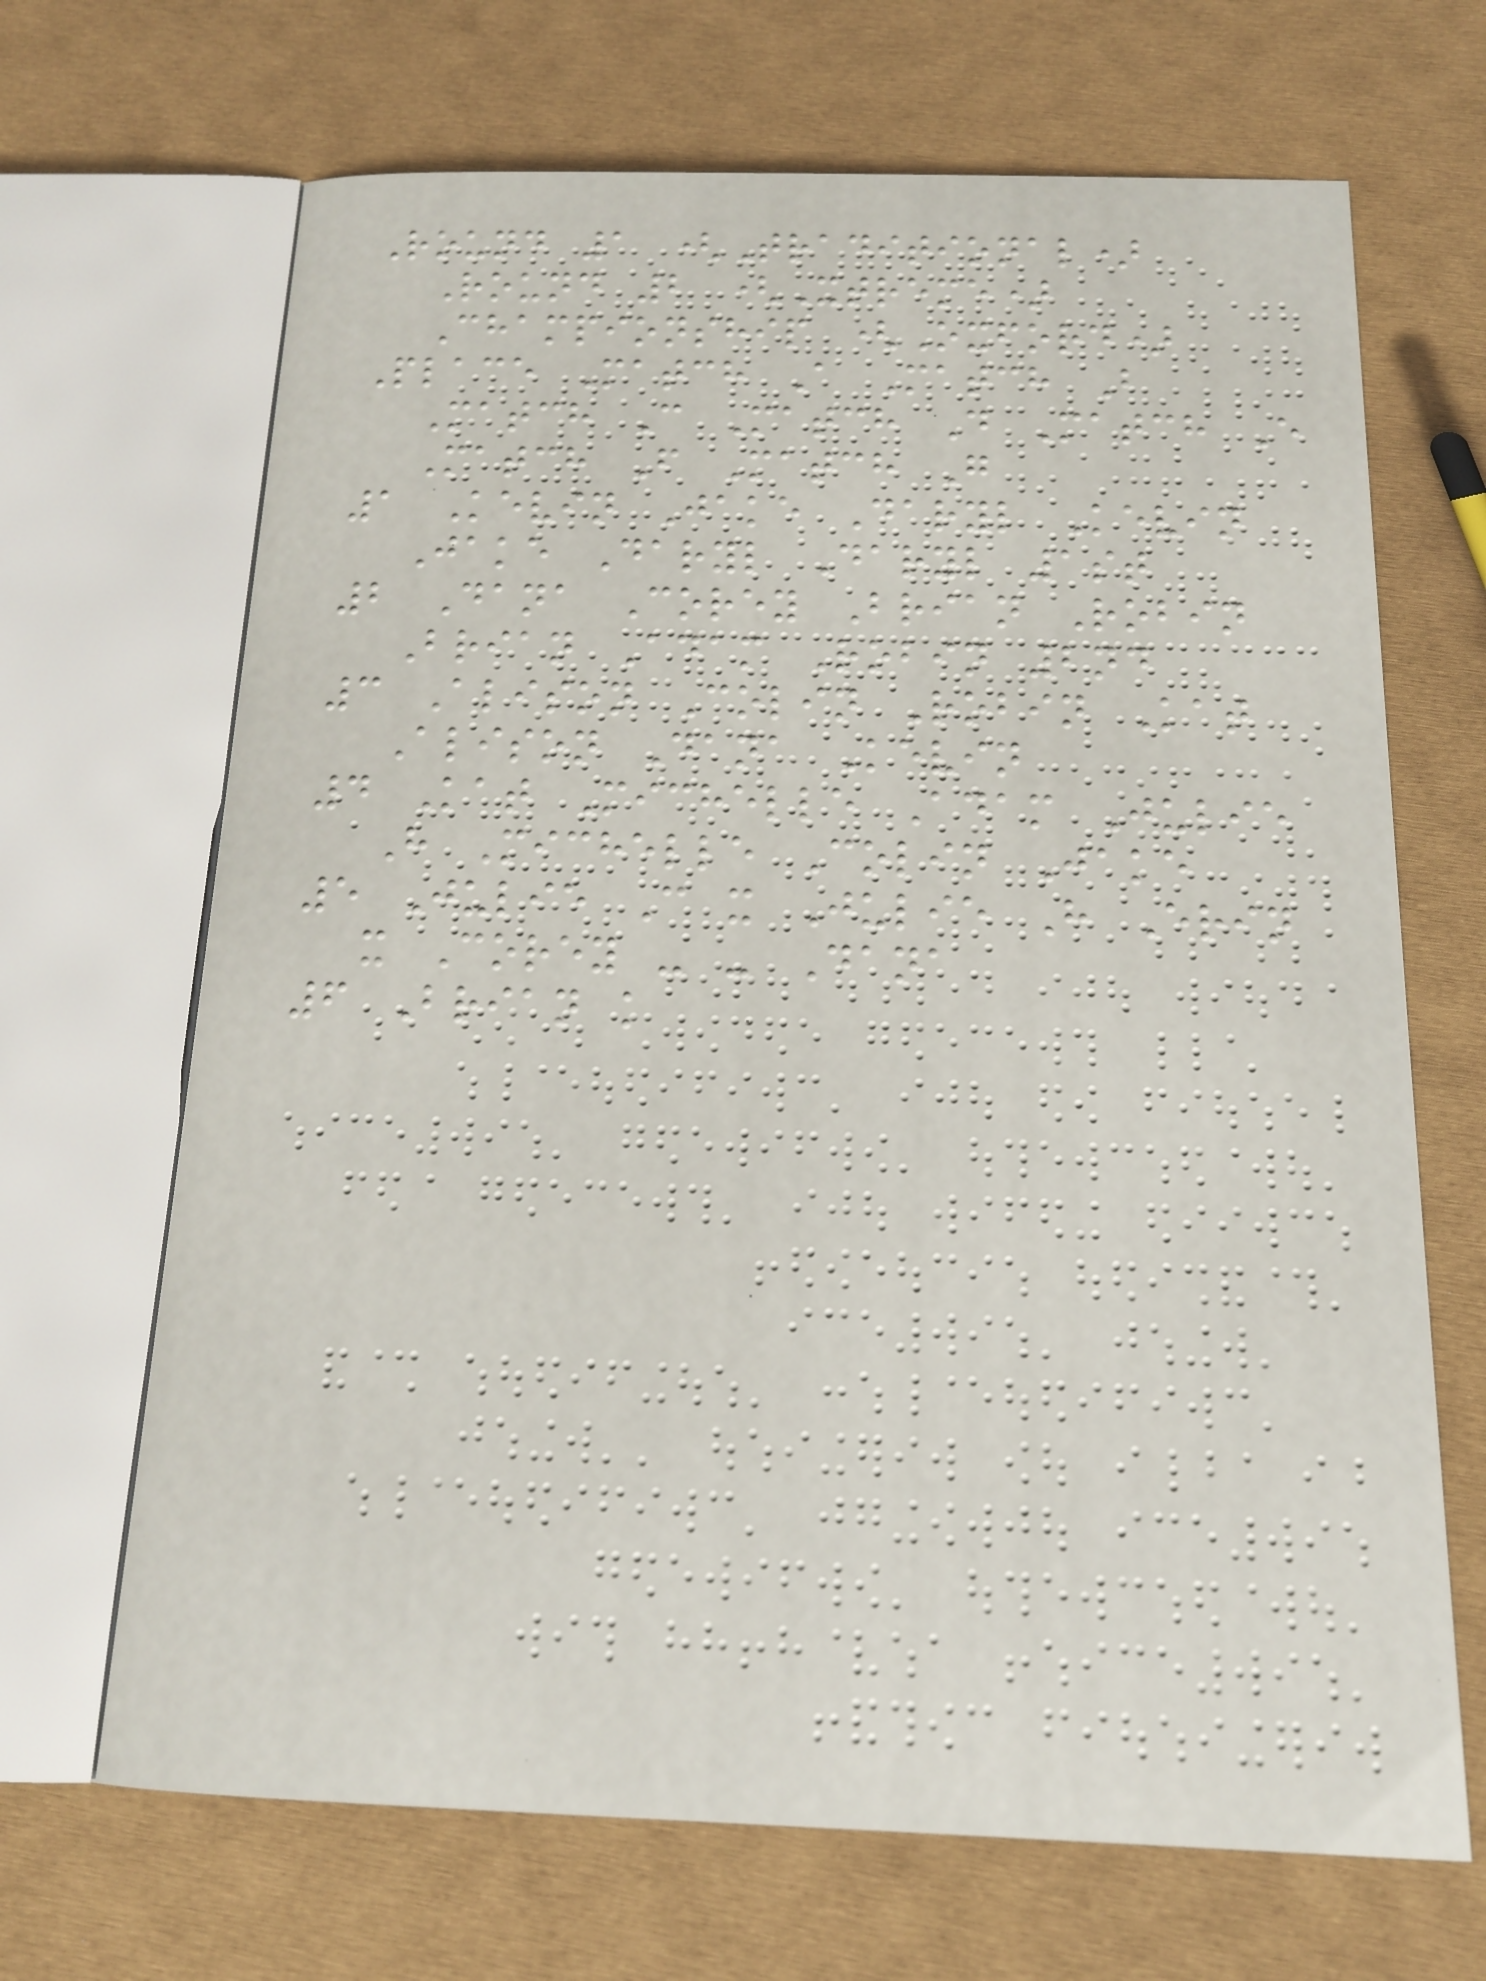Round 1 (Traditional)
Round 2 (Xtreme)
Championship (Oxford)
Place Match A Match B
Match C Match D Match E
Match F Match G
1 Kevin Jake Daryl Kevin
Jake Daryl Daryl 1st
2 Dana Corey Brian Robin
Brian Adam Robin 2nd
3 Alison Colin Robin Kat
Alison Dana Kevin
4 Kat Michelle Adam Julie
H Michelle Colin Jake
5 Julie C x Julie H Erin
x Corey - - Dana
6 Brian k
